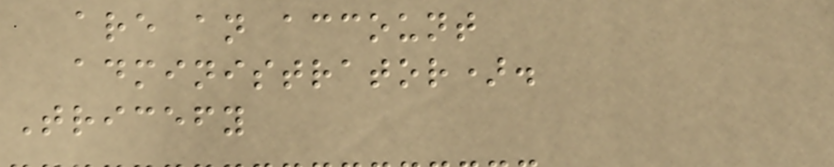are an account
administrator).
Tricefy
